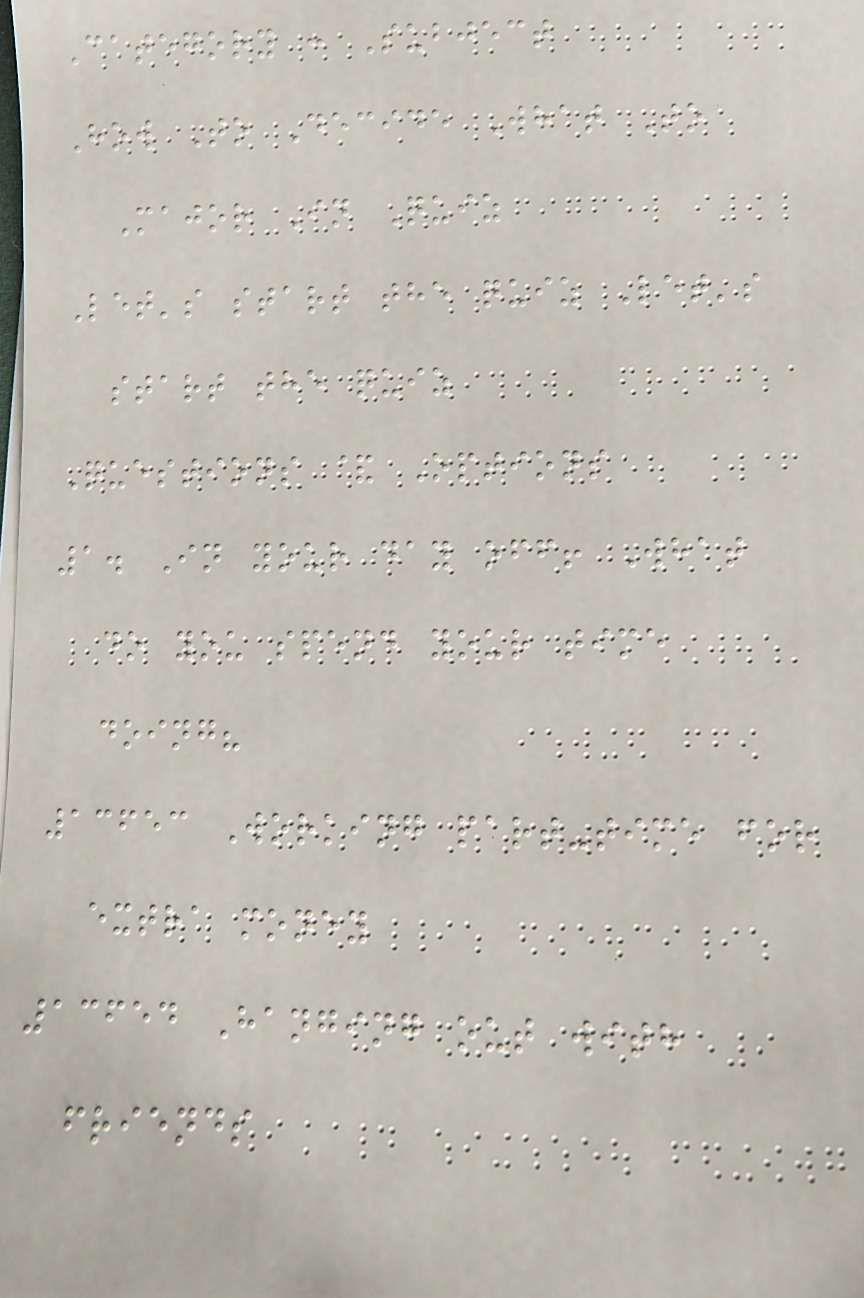Category : Subject
How To Decide What To
Major In Quiz
Let's start the quiz Let's
start the quiz
Questions & Options
1. In your day off! What
do you spend your time
doing?
13653 Working part-time for
extra money
13654 Hanging out with
friends
